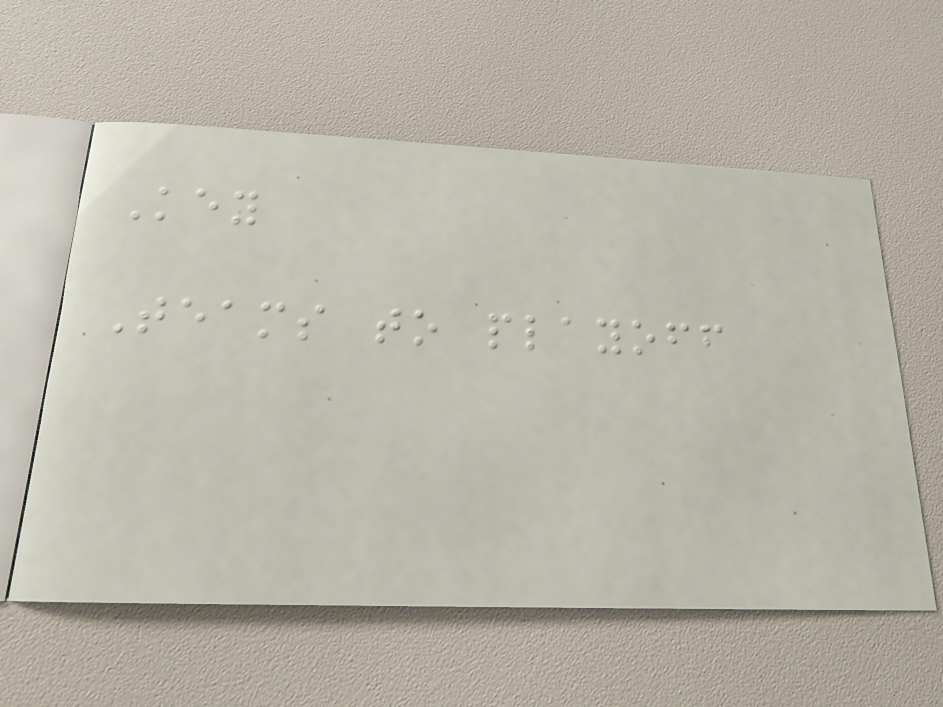Key
Teams to playoff
